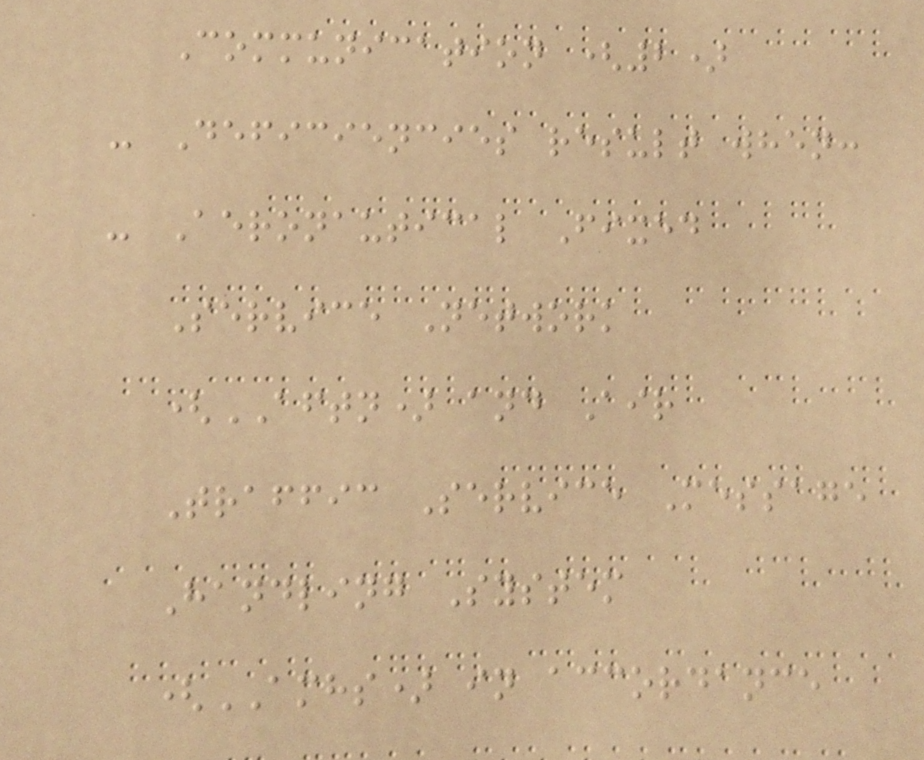Communication (2)
- Deficiencies result when:
- Aeronautical Fixed
Service Network
(AFTN) and Air
Traffic Service Message
Handling System
(AMHS) in accordance
